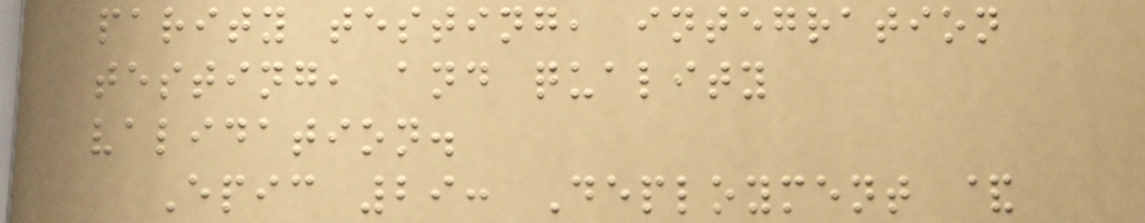parity testing, integration
testing, and quality
validation.
Epic 29: Deployment &
